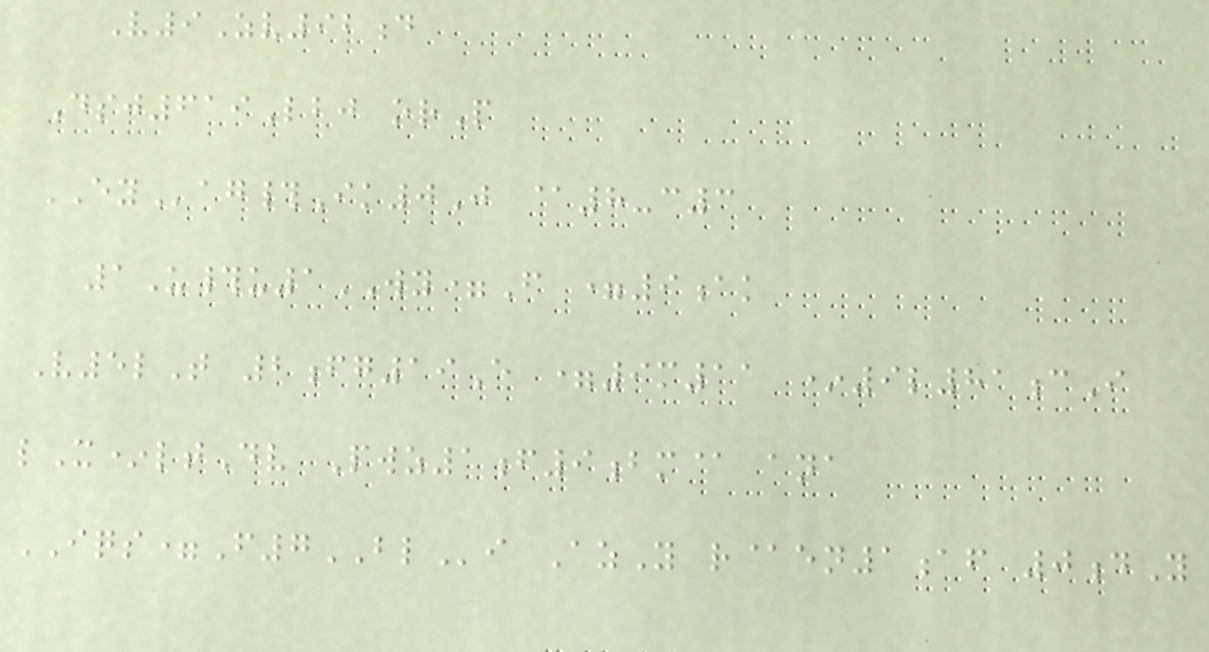V9Zv92d
Dsj619Lbj orP
EYag#Ik0J @8-c3
1U#u1WY=F =9ak
V5lT 2fg19E =9m11 *9l81cI
lX*ltDv Pwz1f9bm@ ana
IQS=F7BLi AzY r@en1af 0dY
